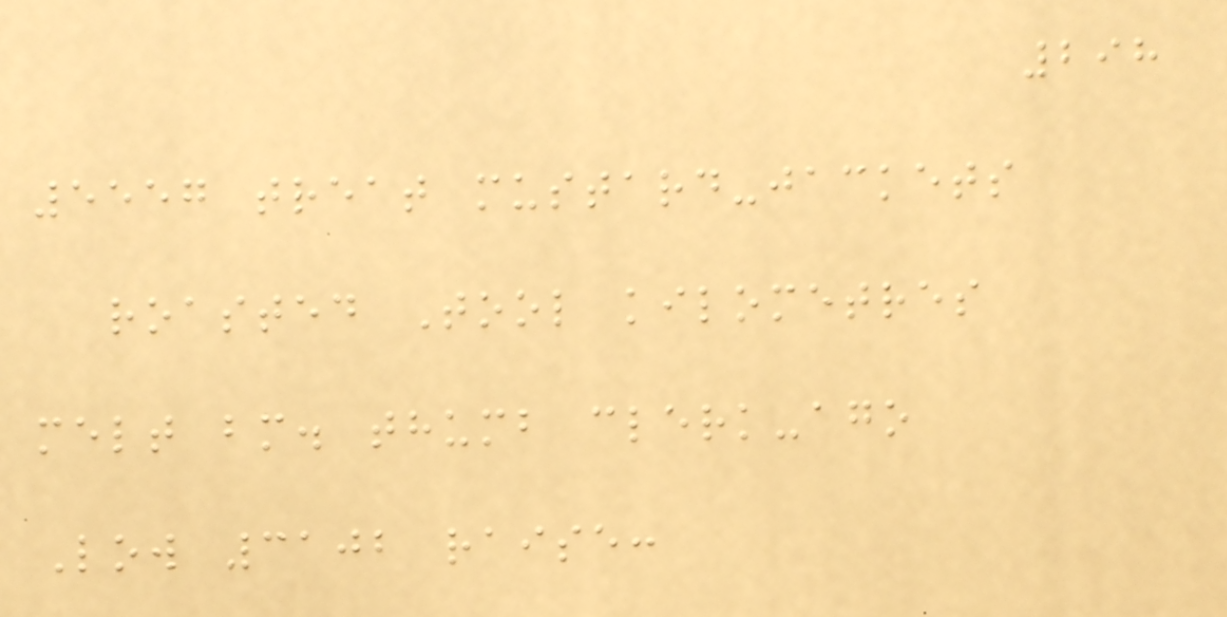298
5557 treat mustard-jackets
roasted Tool kilometres
melt bm. thumb clerk-ago
Low 3102 raise:
